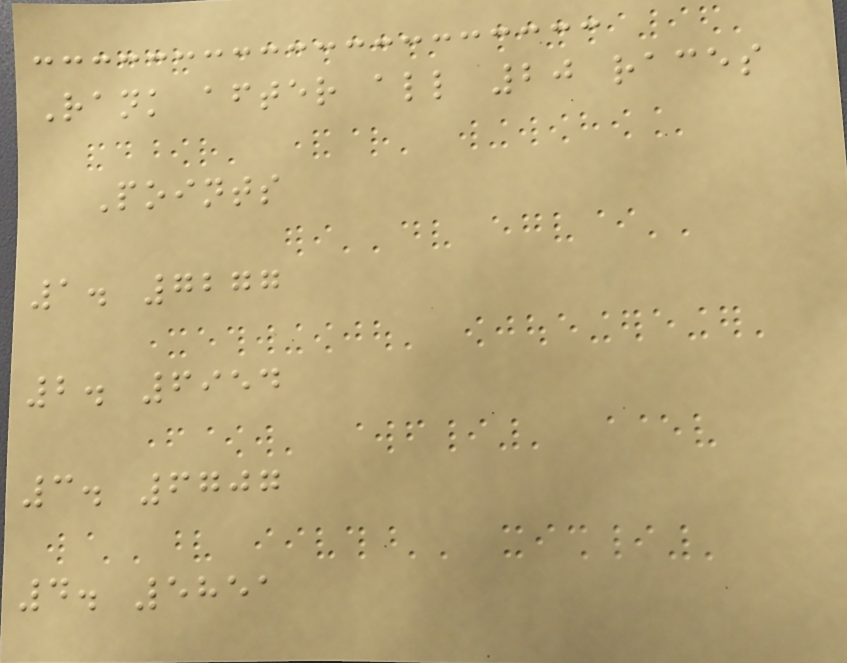Rank after all 20 races
Points
1. 7277
2. 6954
3. 6707
4. 5851
